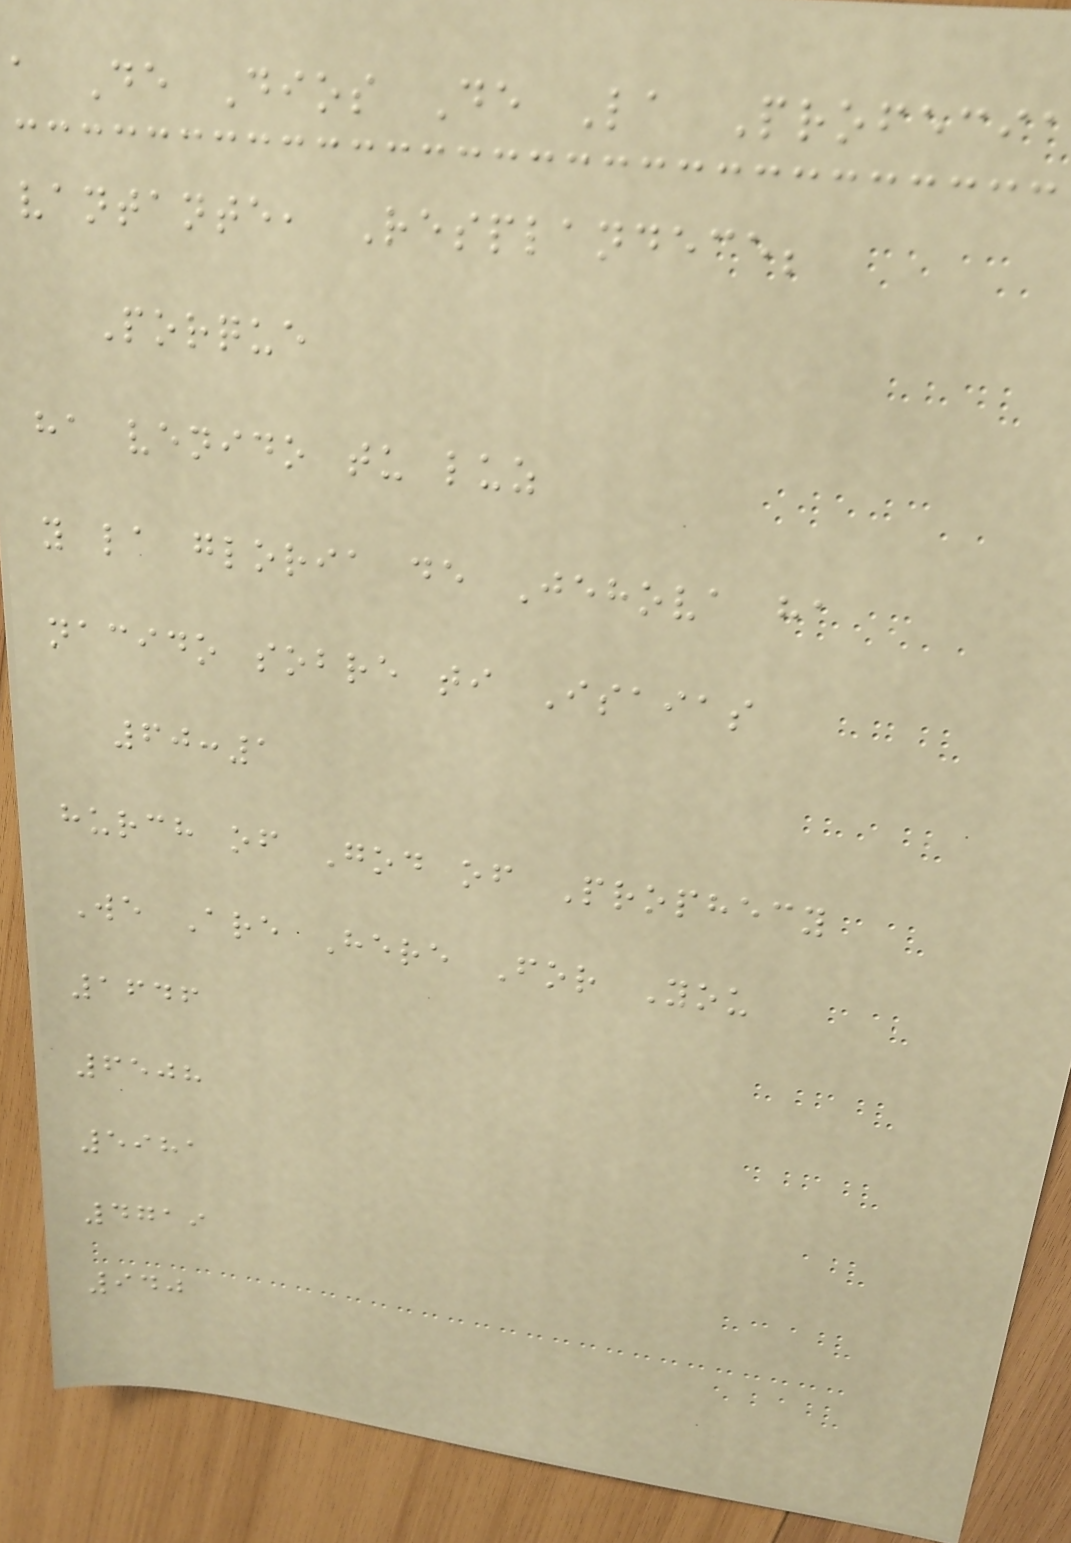a De Dios De La Profecia
vantante, Resplandece;
Porque
ha venido tu luz
y la gloria de Jehova ha
nacido sobre ti Isaias
60:1
hurch of God of Prophecy
We Are Here For You
1646
6508
5981
4719
940
